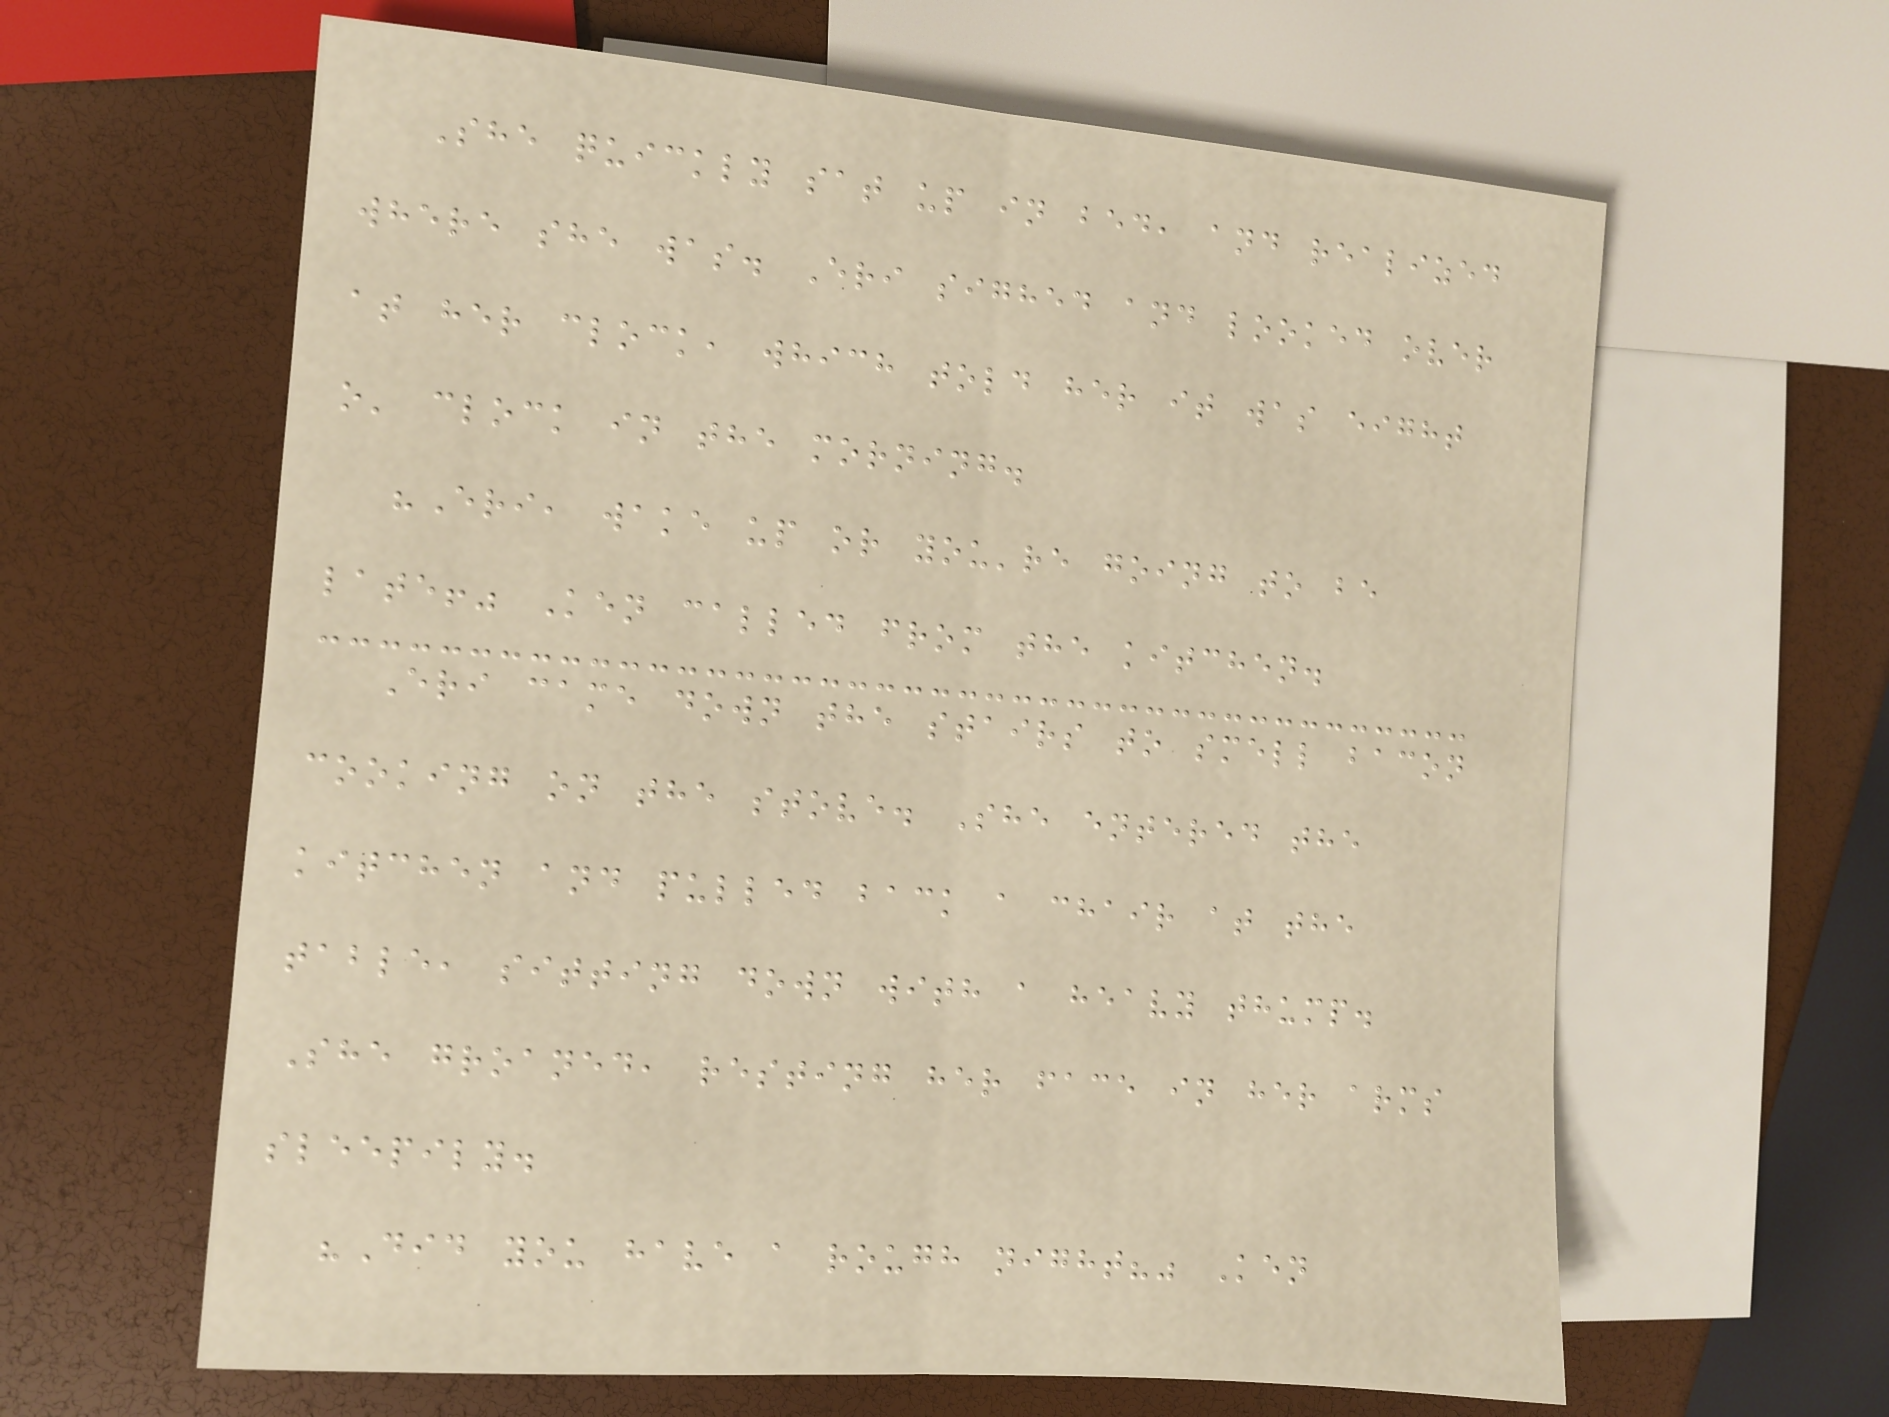She quickly sat up in bed, and realized
where she was. Eri sighed and looked over
at her clock, which told her it was eight
o' clock in the morning.
"Eri, wake up or you're going to be
late!" Ken called from the kitchen.
Eri came down the stairs to smell bacon
cooking on the stove. She entered the
kitchen and pulled back a chair at the
table, sitting down with a heavy thump.
She groaned, resting her face in her arms
sleepily.
"Did you have a rough night?" Ken
